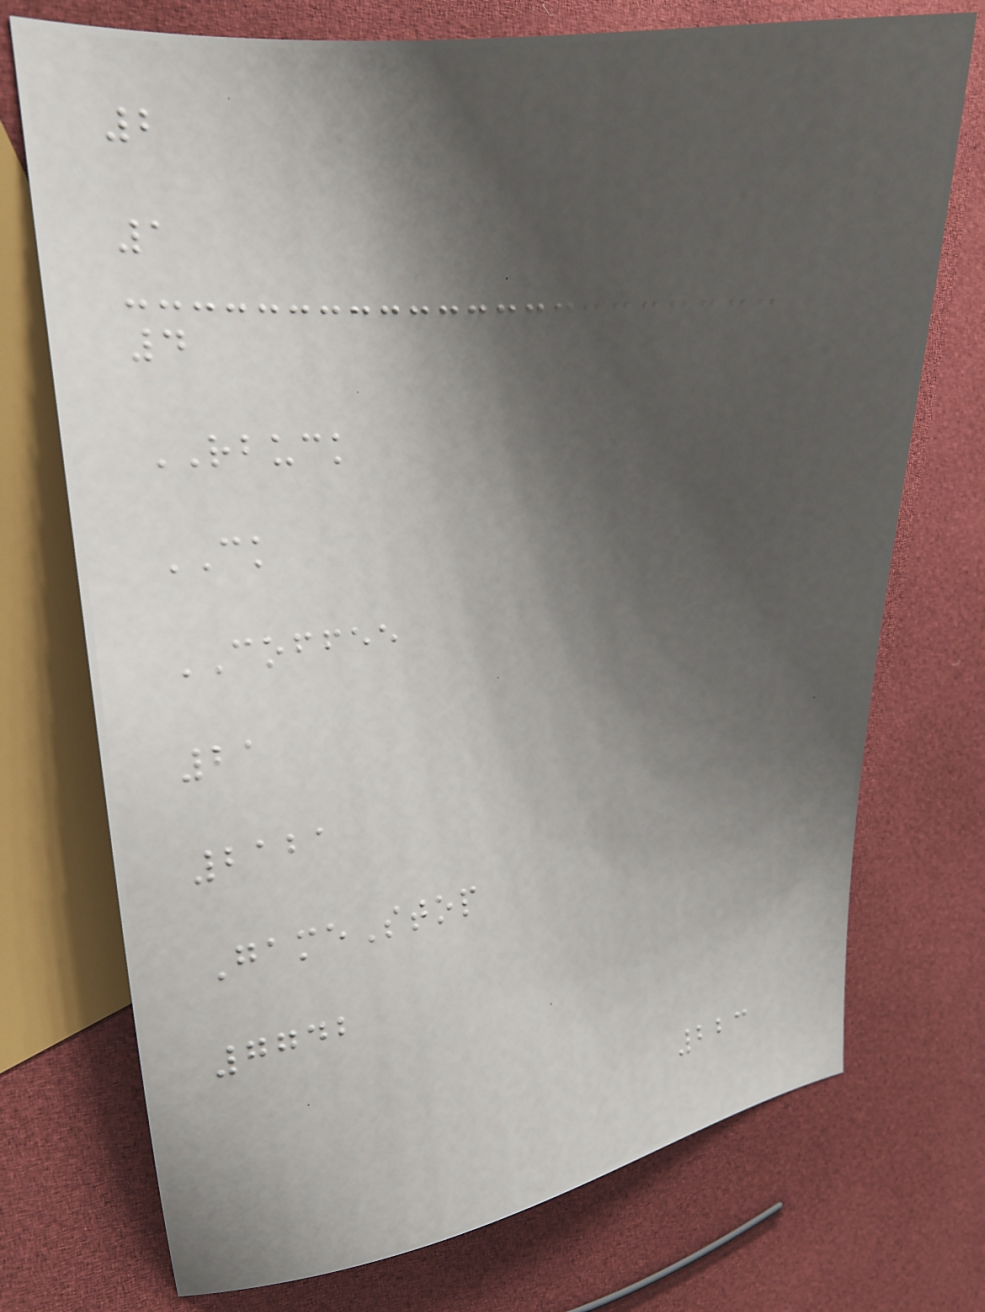2
1
4
RBUCK
CK
COFFEE
21
2121
GameStop
7742
223
